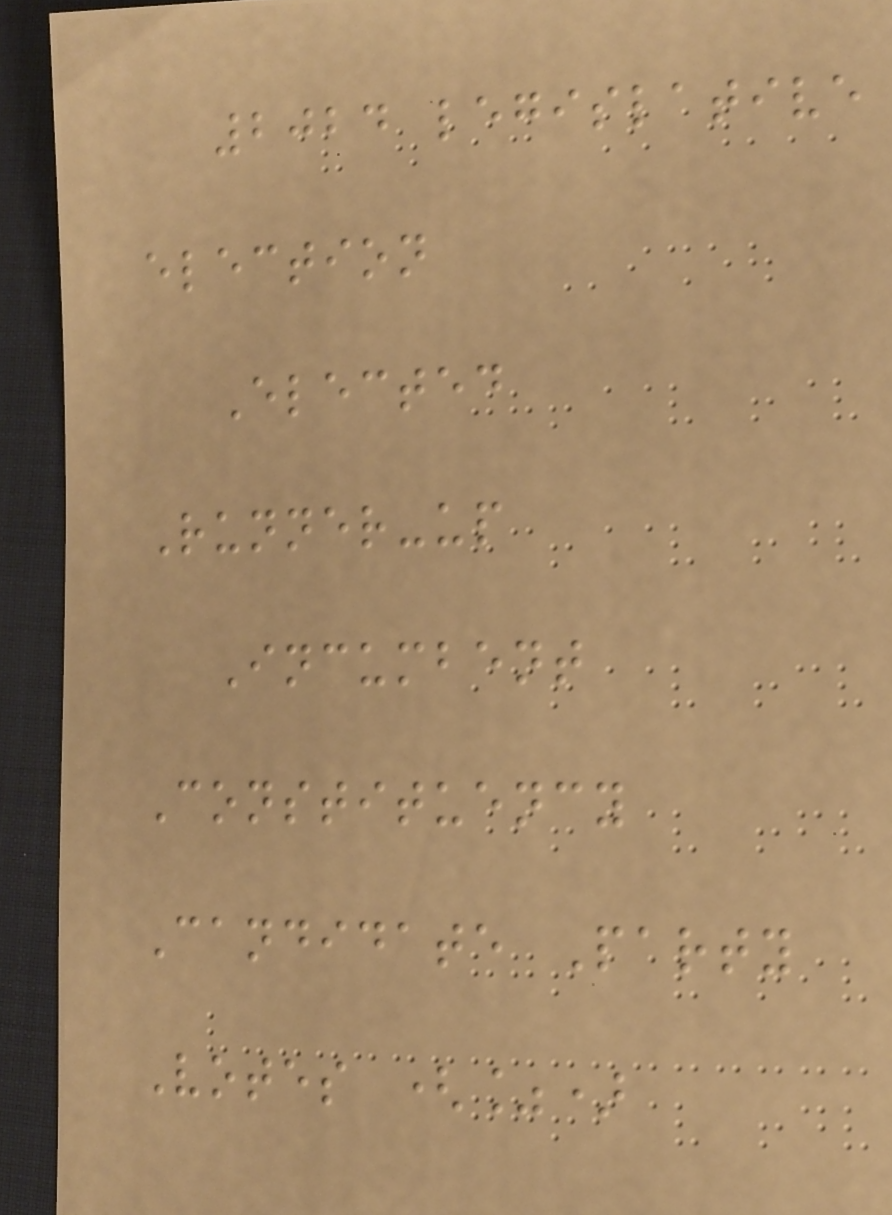2024 legislative
election
Elected
Runner-up
Incumbent
Constituency
Candidate Party
Votes (%)
